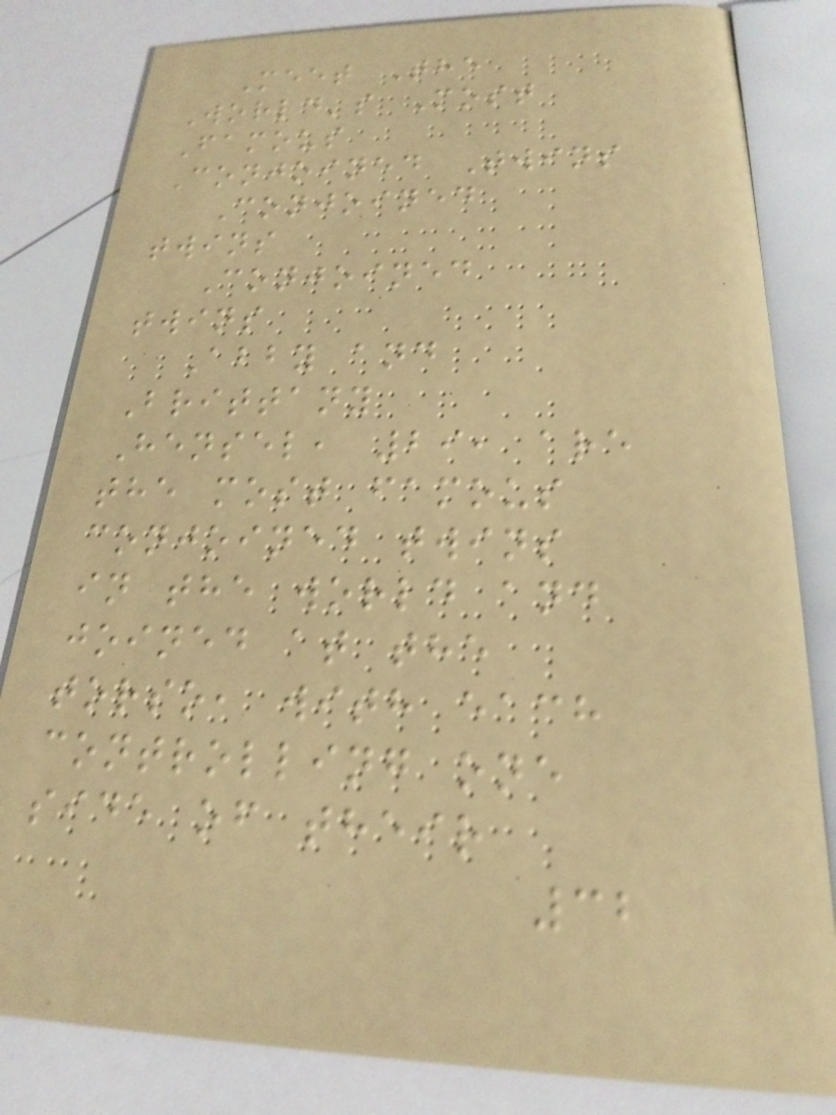Meet The
World's Most
Famous
Conjoined Twins
Conjoined
twins
Conjoined
twins
Abby and
Brittany
Hensel, 29, are
the most famous
conjoined twins
in the world and
joined at the
torso, with each
controlling one
side of their
32
